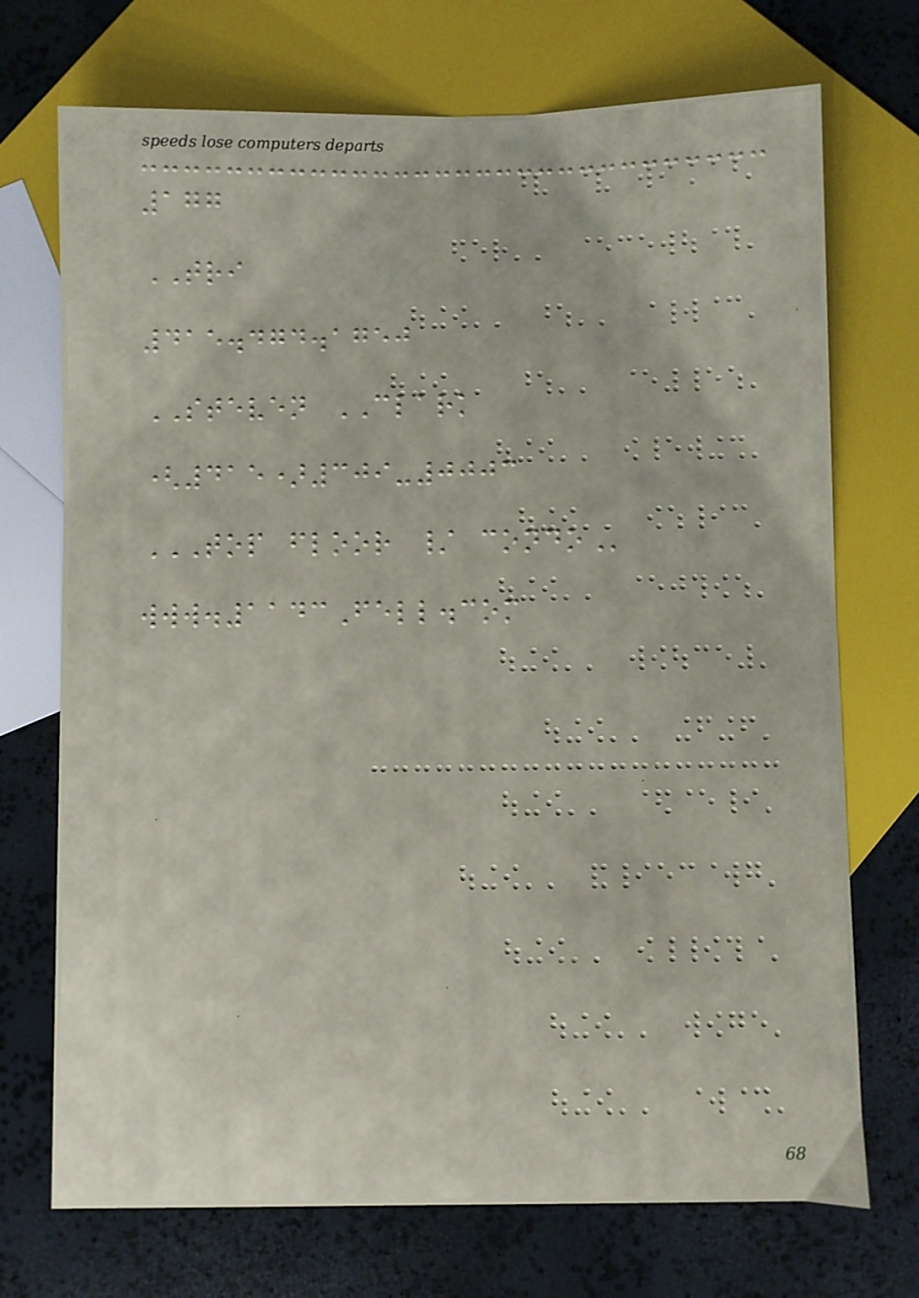177
TRI
415.474.1750
STEVEN CLARK
(415)309-0003
TOP FLOOR / CONDO
www.1143Fell.com
